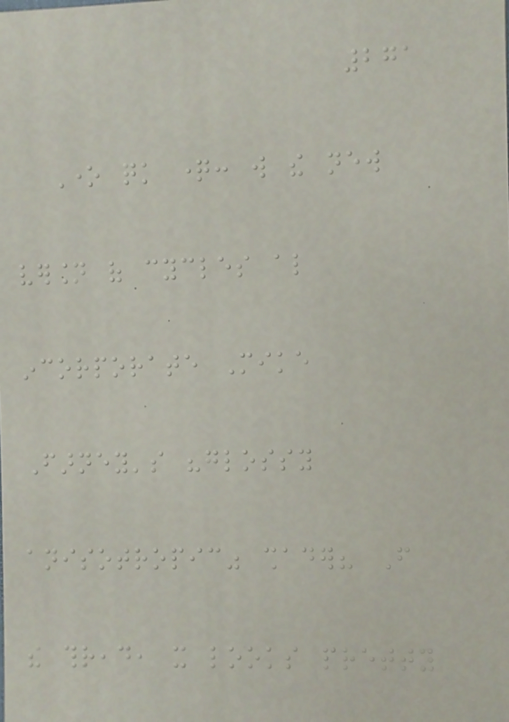271
One quick question: will the new
version of cycles also
incorporate Mike
Farney's "glossy
anisotropic" shader? From
the thread, it looks pretty
